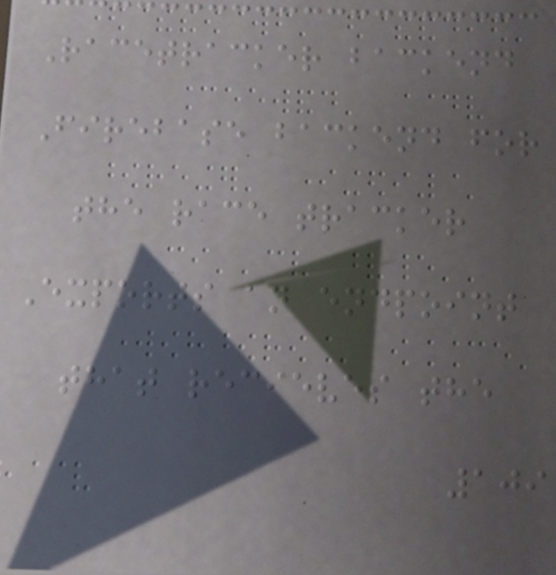Racetracker backend
Firebase backend for
the race tracker
Exports an endpoint
that recieves the
109
